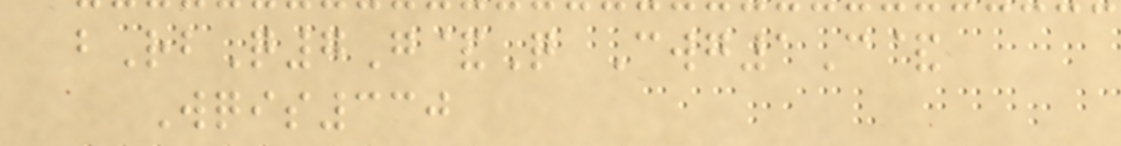bRbQ7G&Q Cwg1C&
Wqis330
